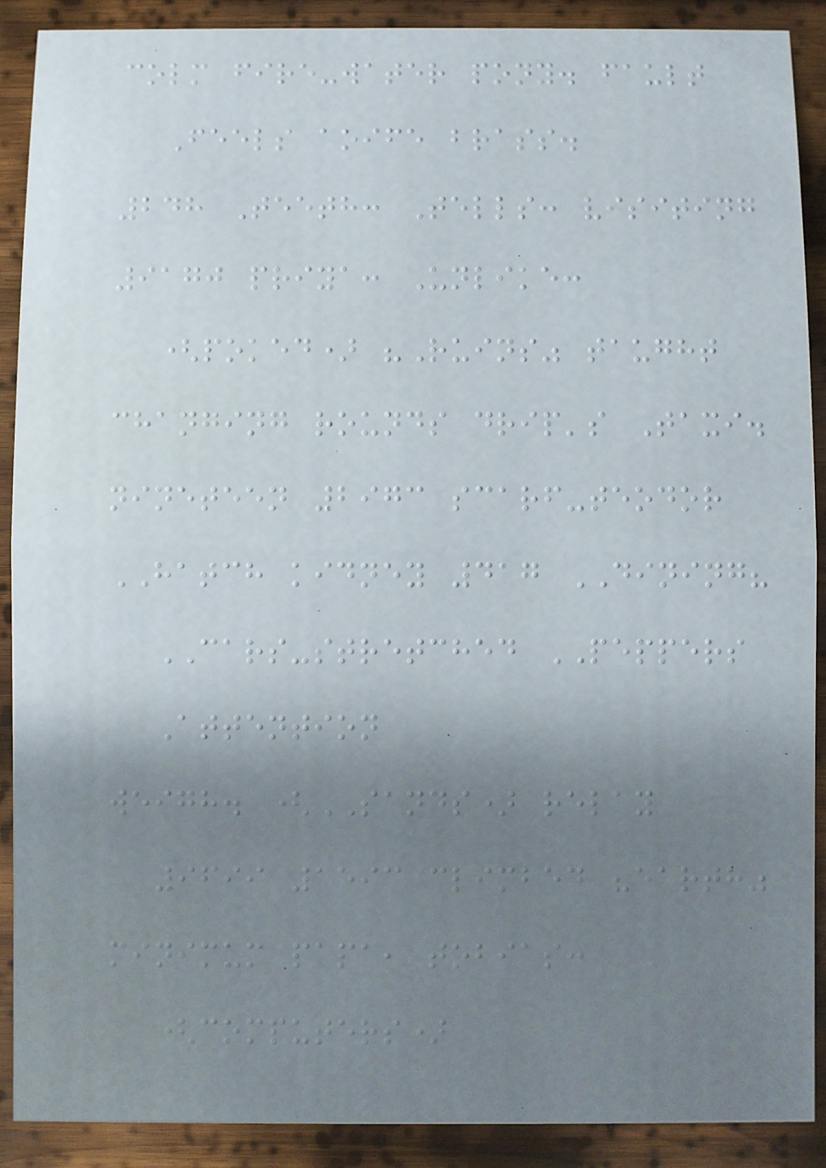colm fire-water pony. fault
Feels aoife brass.
248 Teeth: Tells: visiting
9170 priya: Unlike:
(poked) "Ruins" taught
changing rounds drip's Taxi.
nineteen 2973 scarf-teodor
HATCH kidney 417 DINING?
CARS-stretched PEPPERS
Attention
weigh. (SANDS) relay
9699 1593 climbed "earth"
minimum papa, tobias:
(computers)
